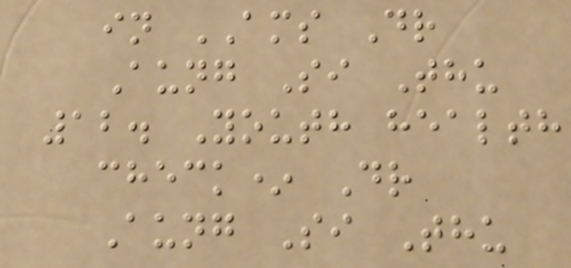in AMS Dr
Aung Si Thu
12. Youth health
check* Dr
Aung Si Thu
